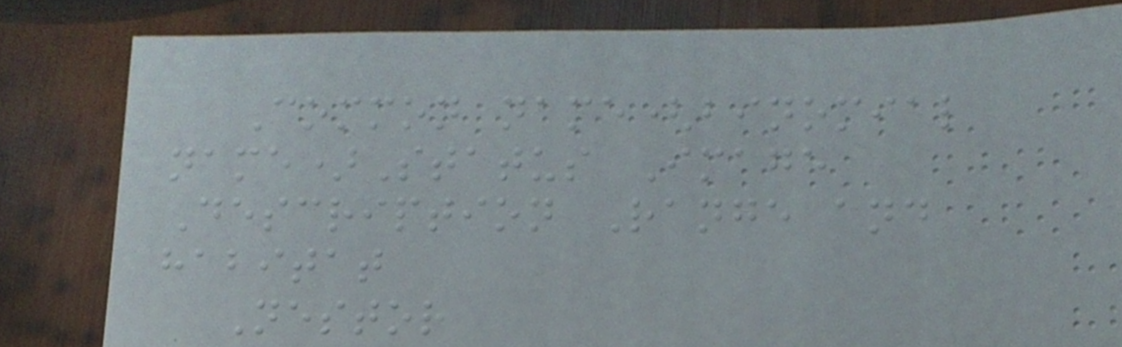Common name(binomial
name)Status Image
Description Range and
habitat
Nestor
